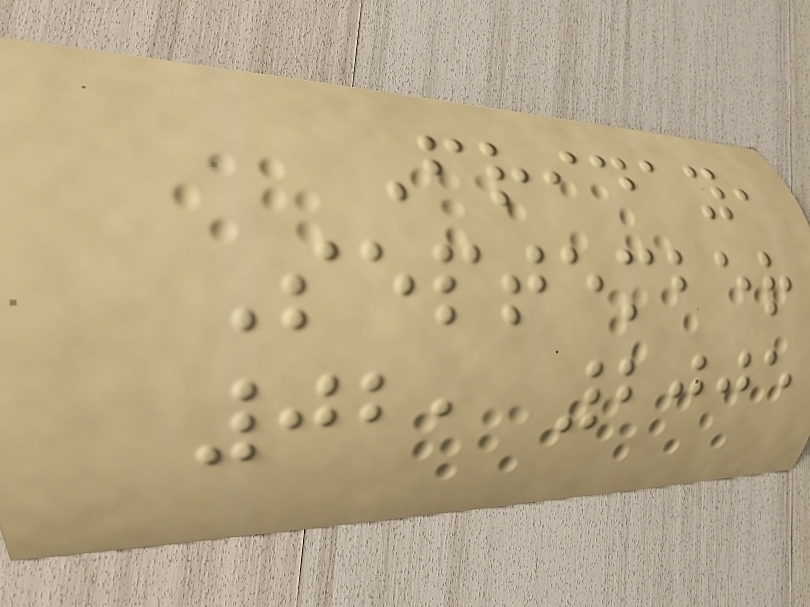Friday,
September
02, 2005
